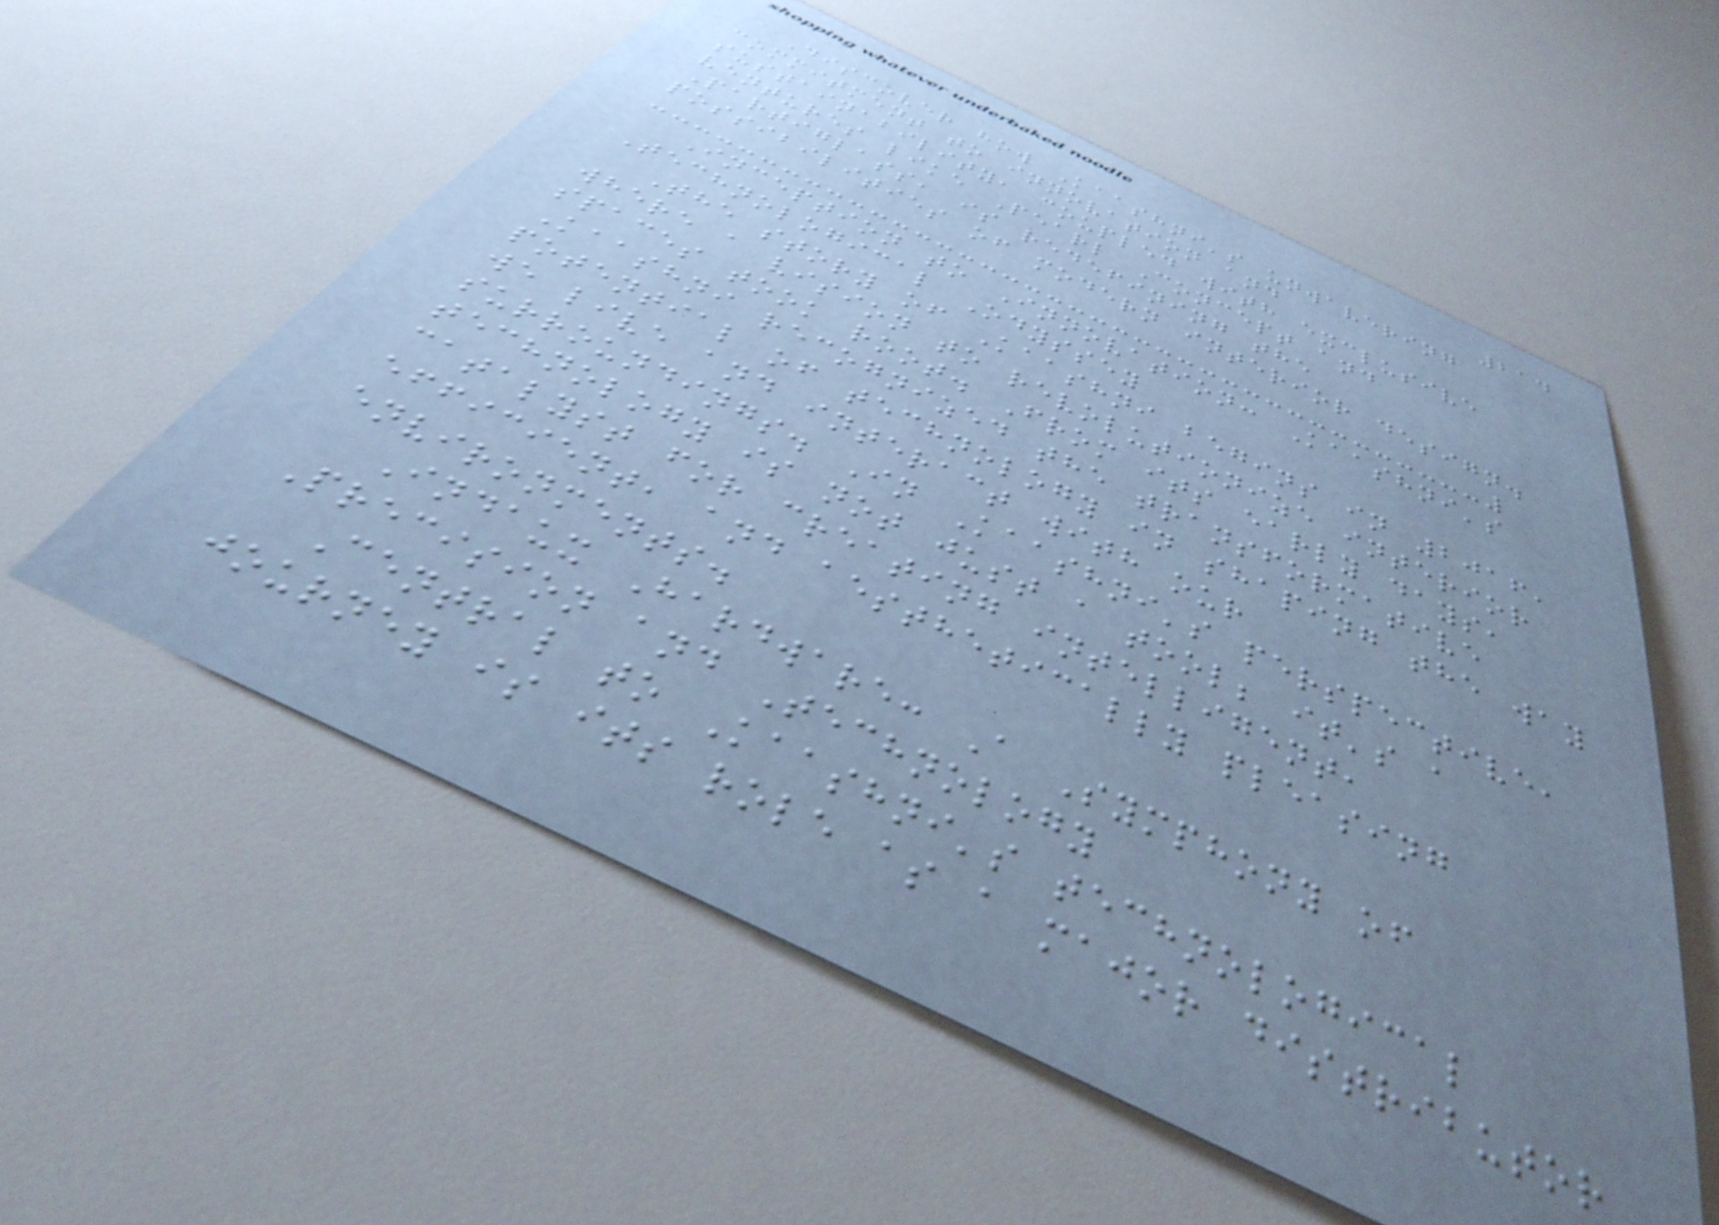214
Discover how Kaashni's unwavering
commitment to innovation and
sustainability, coupled with exclusive
ventures like Pearl Concept and
Partiglass, is redefining the
possibilities of modern interior design.
Inception to Innovation: Kaashni's
Technological Odyssey
The story of Kaashni begins in 2016,
where a vision to revolutionize interior
spaces took root. From its early days,
Kaashni recognized the transformative
potential of technology in shaping the way
we live and interact with our
surroundings. In Kaashni's perspective,
technology is not just a tool; it's a
catalyst for creating intelligent,
efficient, and aesthetically pleasing
environments.
Indaux Hardware: A Symphony of
Precision and Technology
Central to Kaashni's technological
journey is its role as a major distributor
